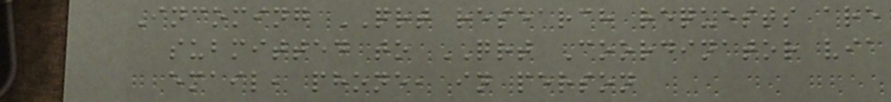Incoming QRT research requests are
submitted to QRT Coordinator via
email, phone, in person
